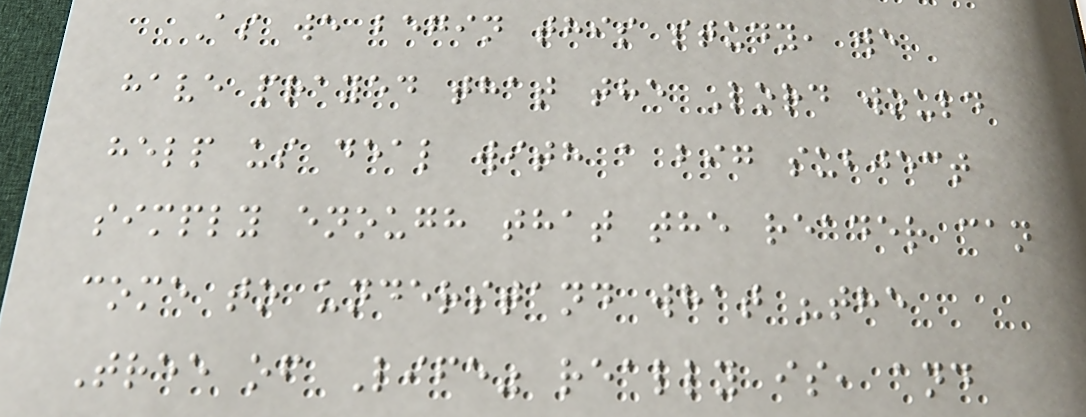As we begin this study, we
have prayed that the Lord would
help us deal with a big subject
simply enough that the reader can
come to understand what "the
Tree of Life" really is, and
